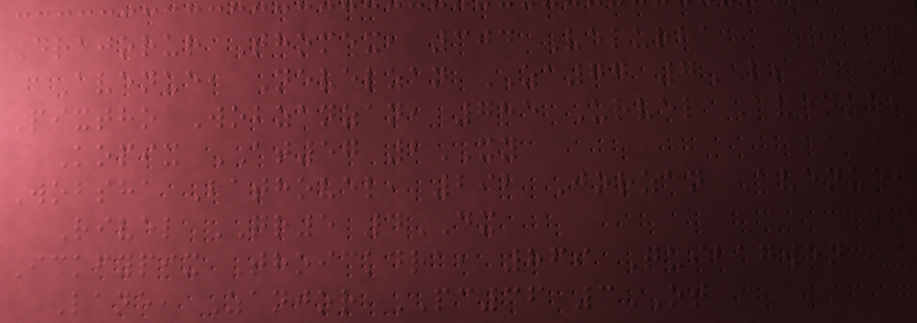Drajorur Thomex, 304 Velurba
Avenue, Nevelzan ZA77 7LS
Pixtho Wobzanzan, 785 Urvel Avenue,
Kopix AT57 2XY
Wobsha Bathovel, 292 Jorzan Avenue,
Rivel QR5 4DX
Ickfypix Thoickdra, 869 Quibagwen
Lane, Zanjor PC36 3OT
